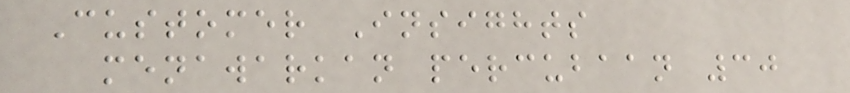Customer Insights
menawarkan percubaan 30
